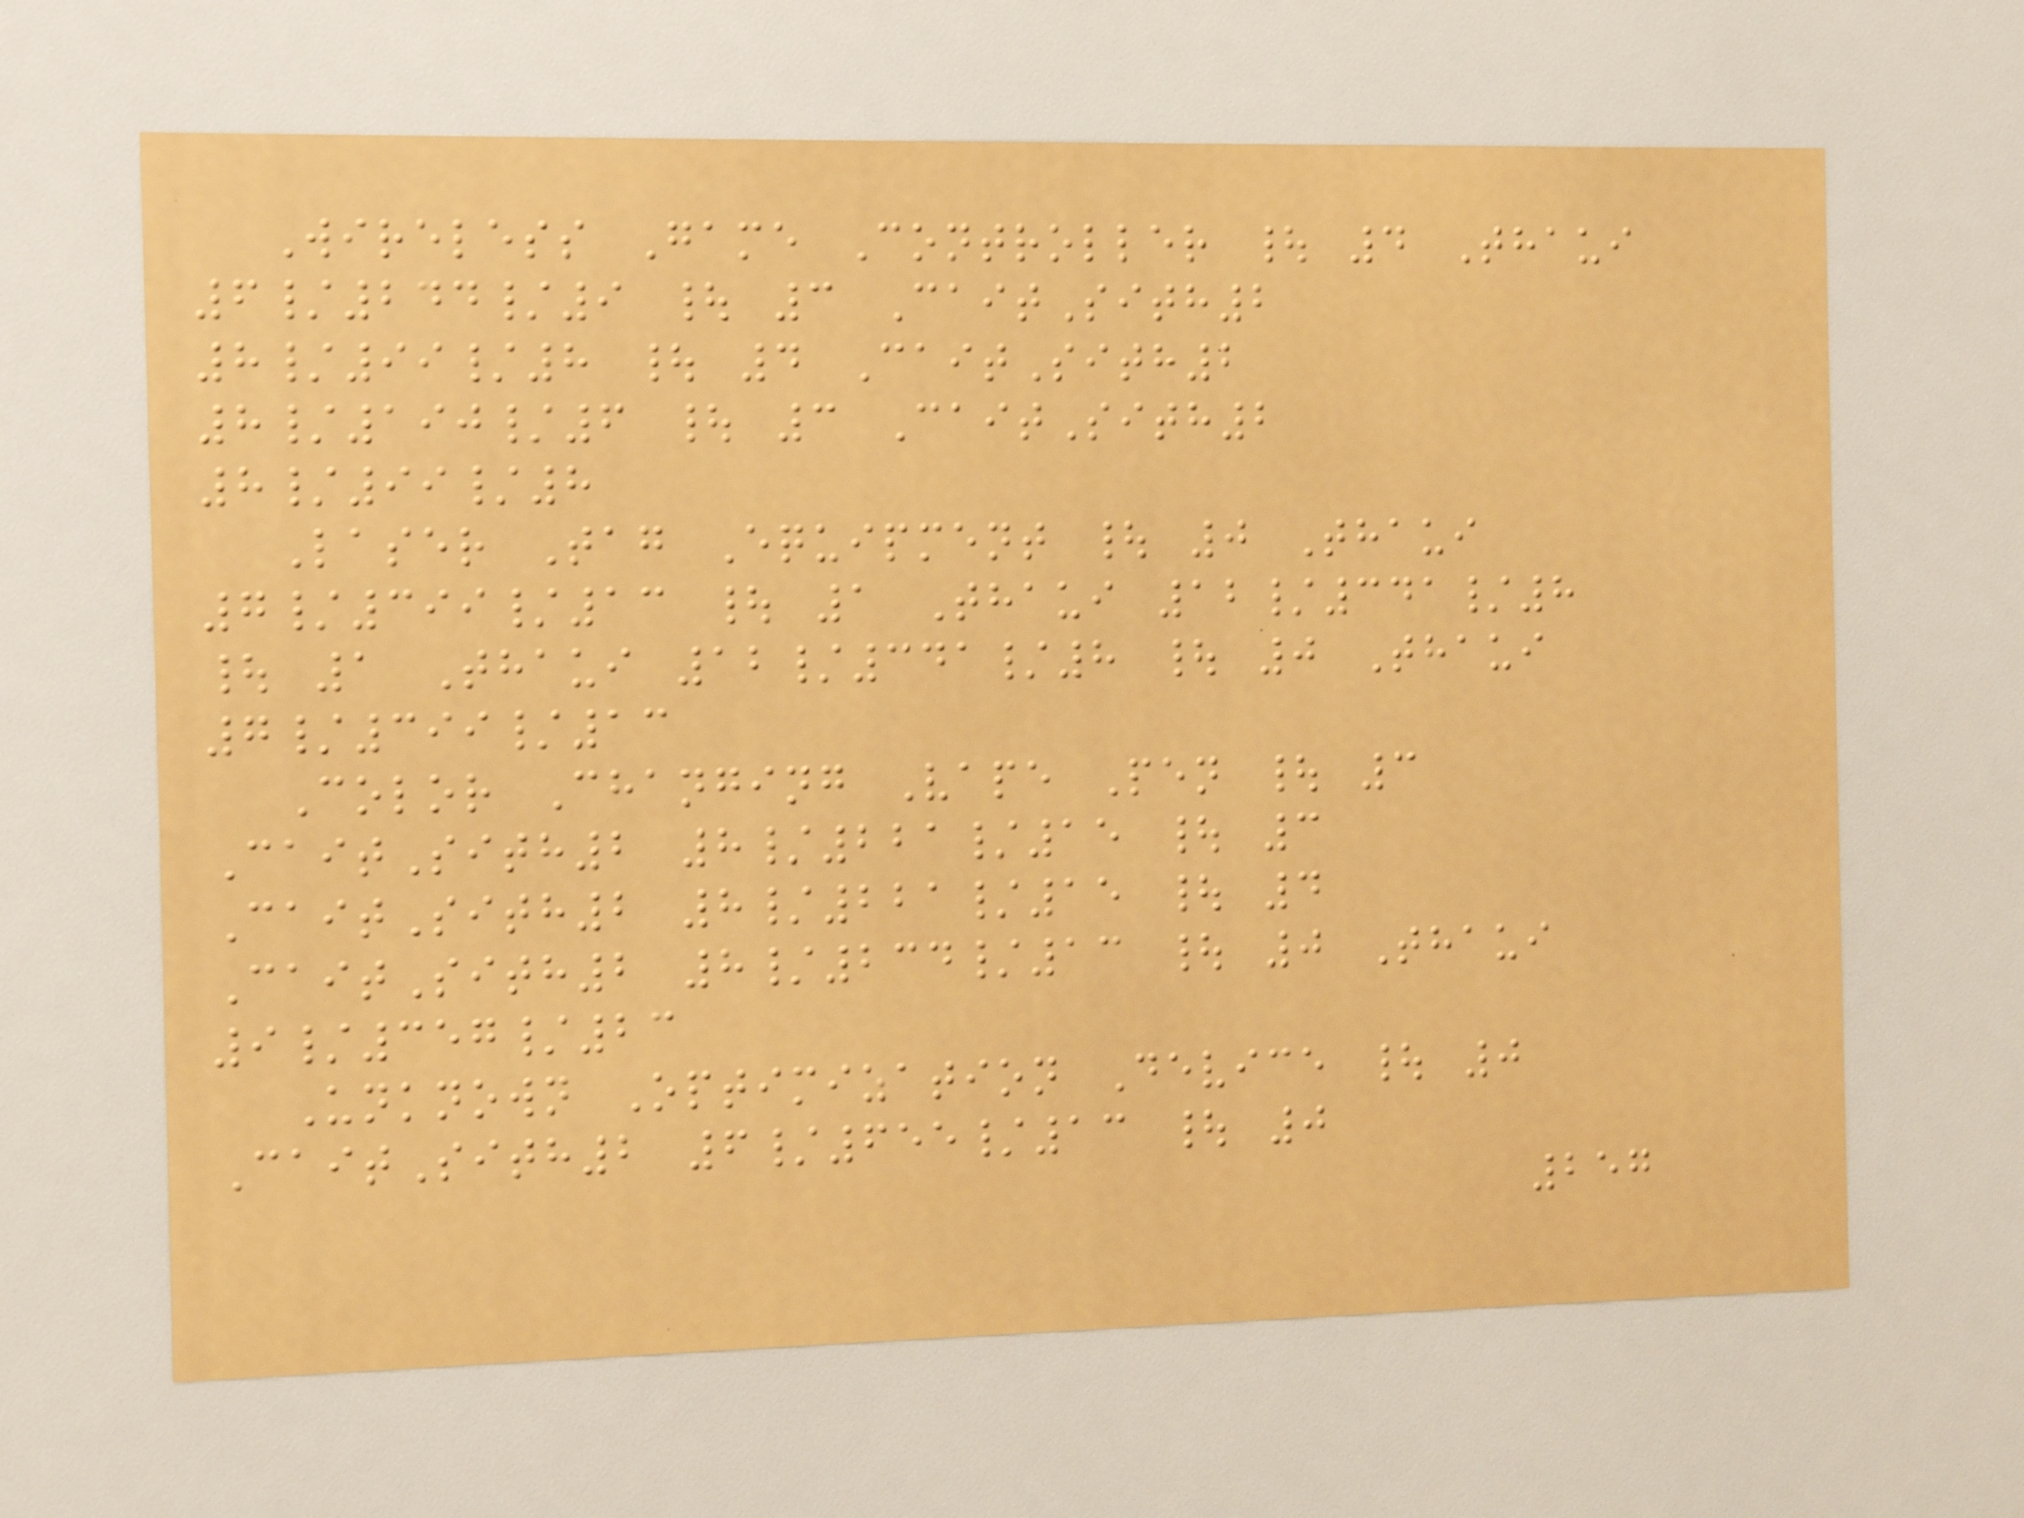Wireless Game Controller | 4 Thaui
6/244/9 | 3 CaitSith2
8/99/8 | 4 CaitSith2
8/190/6 | 3 CaitSith2
8/99/8
Laser Tag Equipment | 0 Thaui
7/399/13 | 1 Thaui 12/341/8
| 1 Thaui 12/341/8 | 0 Thaui
7/399/13
Color Changing Vape Pen | 3
CaitSith2 8/221/15 | 3
CaitSith2 8/221/15 | 4
CaitSith2 8/234/13 | 0 Thaui
9/357/23
Unknown Optimization Device | 0
CaitSith2 6/655/13 | 0
257
